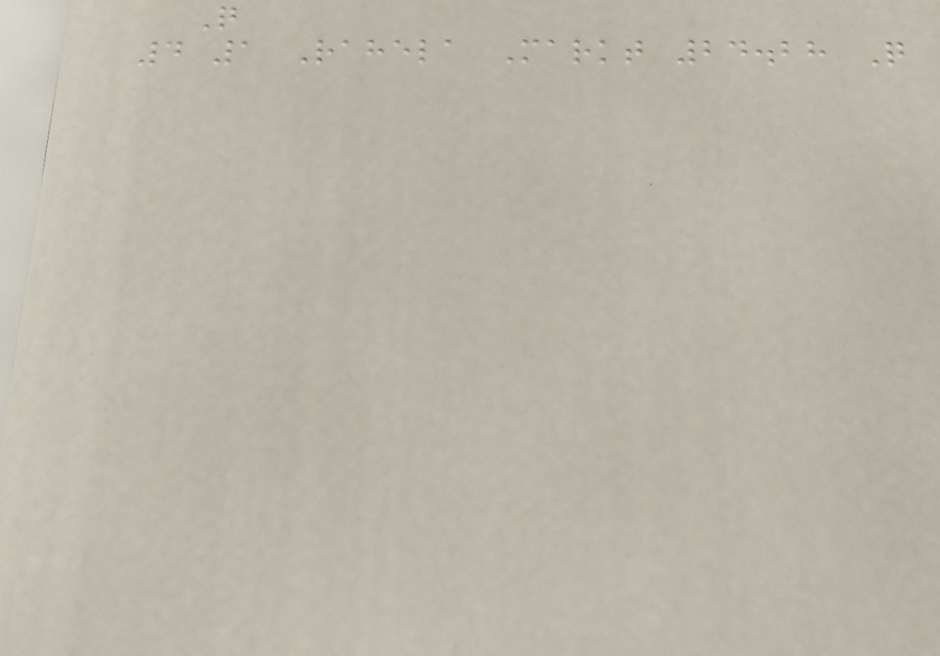Q
4 1 Rahela Markt 24.28 Q
